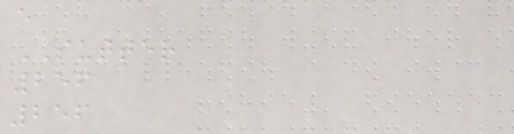e
SUTTER
256
256
